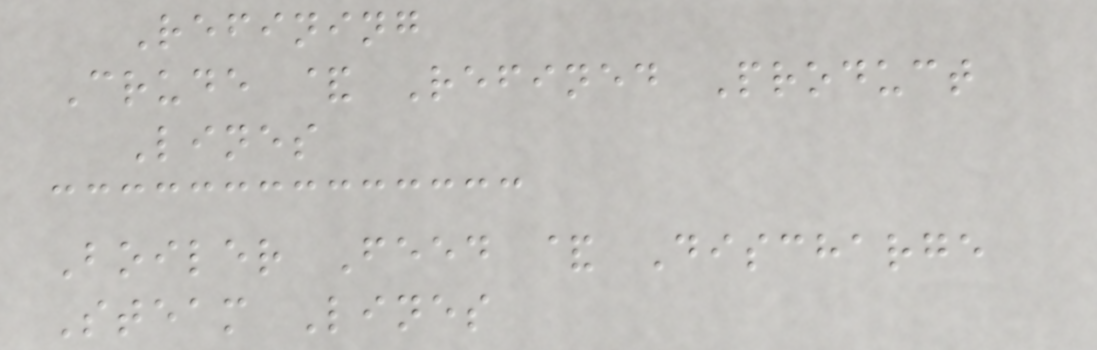Refining
Crude & Refined Product
Lines
Boiler Feed & Discharge
Steam Lines
